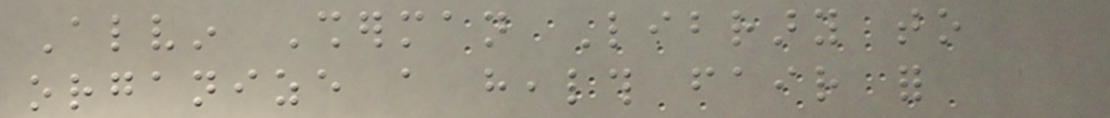Alvin Sherman Library to
organize a health fair for
